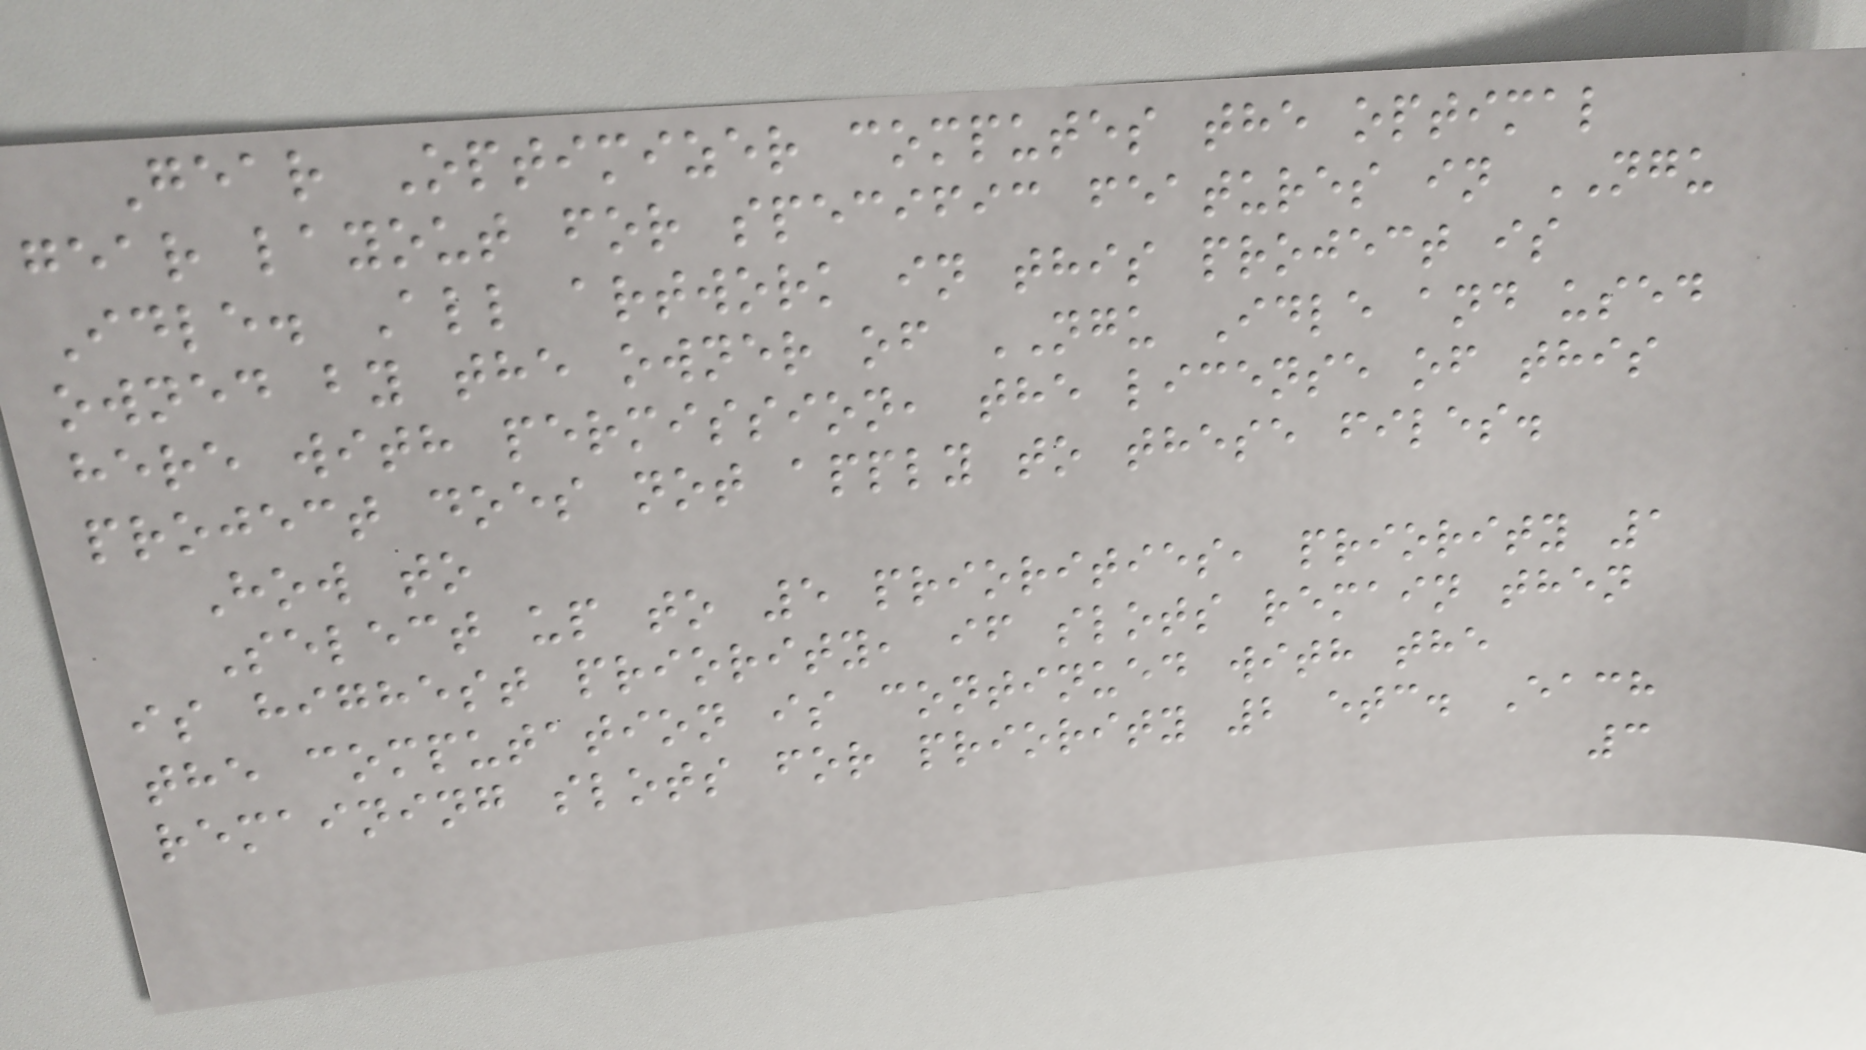Gear Optimizer computes the optimal
gear layout for specific features in NGU
Idle. All artwork in this project is
owned by the owner of NGU Idle and used
here with permission, the license of this
project does not apply to these files.
How to
Select up to 5 priorities, priority 1
is highest priority, if slots remain then
the computation is continued with the
remaining slots for priority 2 etc. Each
3
